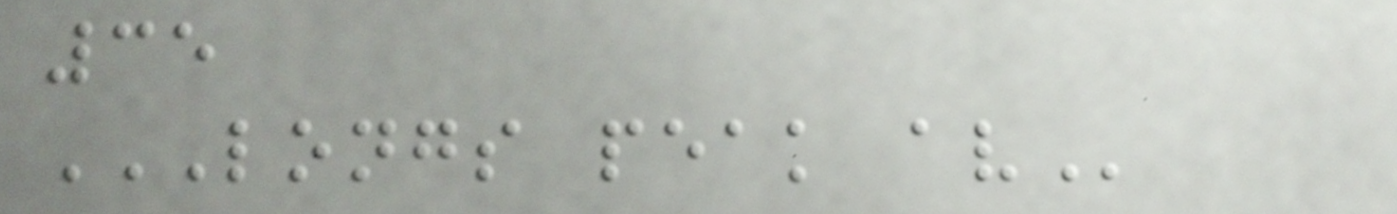35
LONGS PEAK AV
